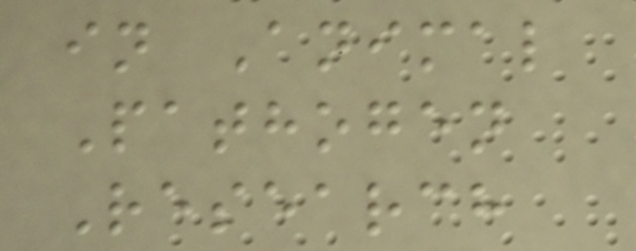in Animal
Pathogen
Research
